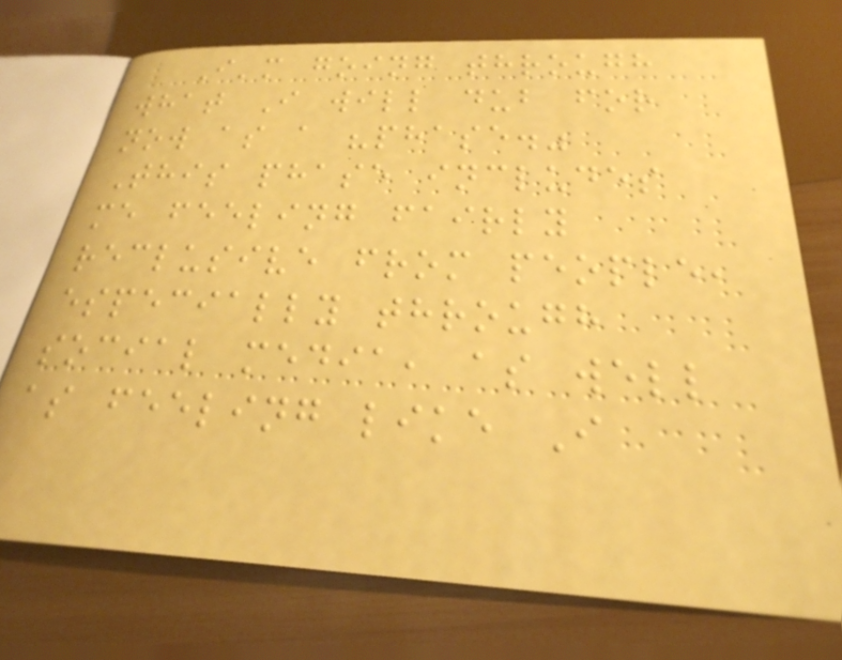I'm going through
what I will dub for
now as a "phase."
This phase includes
me feeling fairly
reclusive from people,
especially through
social media, as well
as feeling like I
